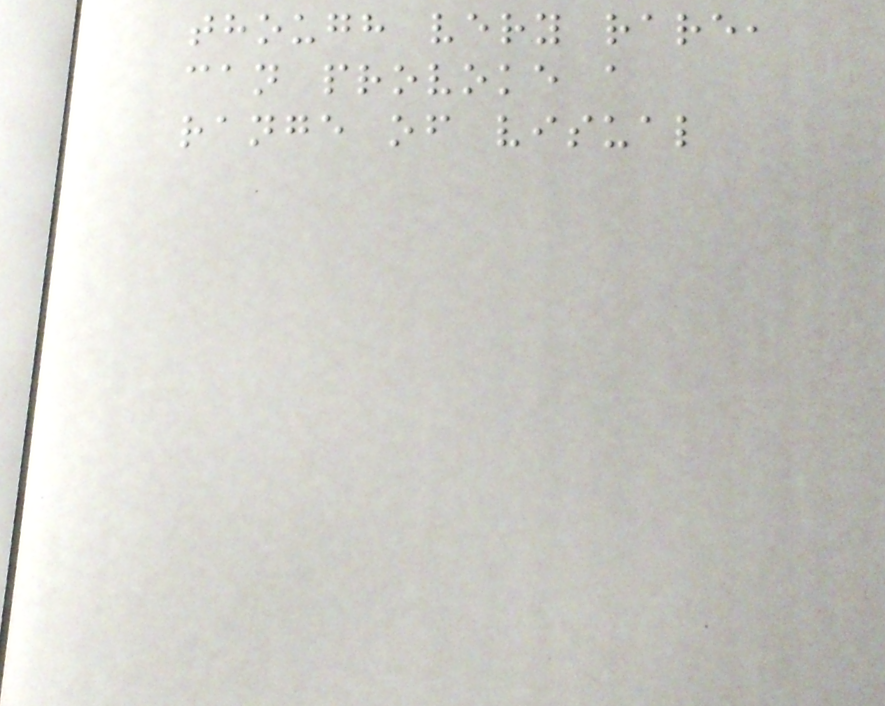though very rare,
can provoke a
range of visual
